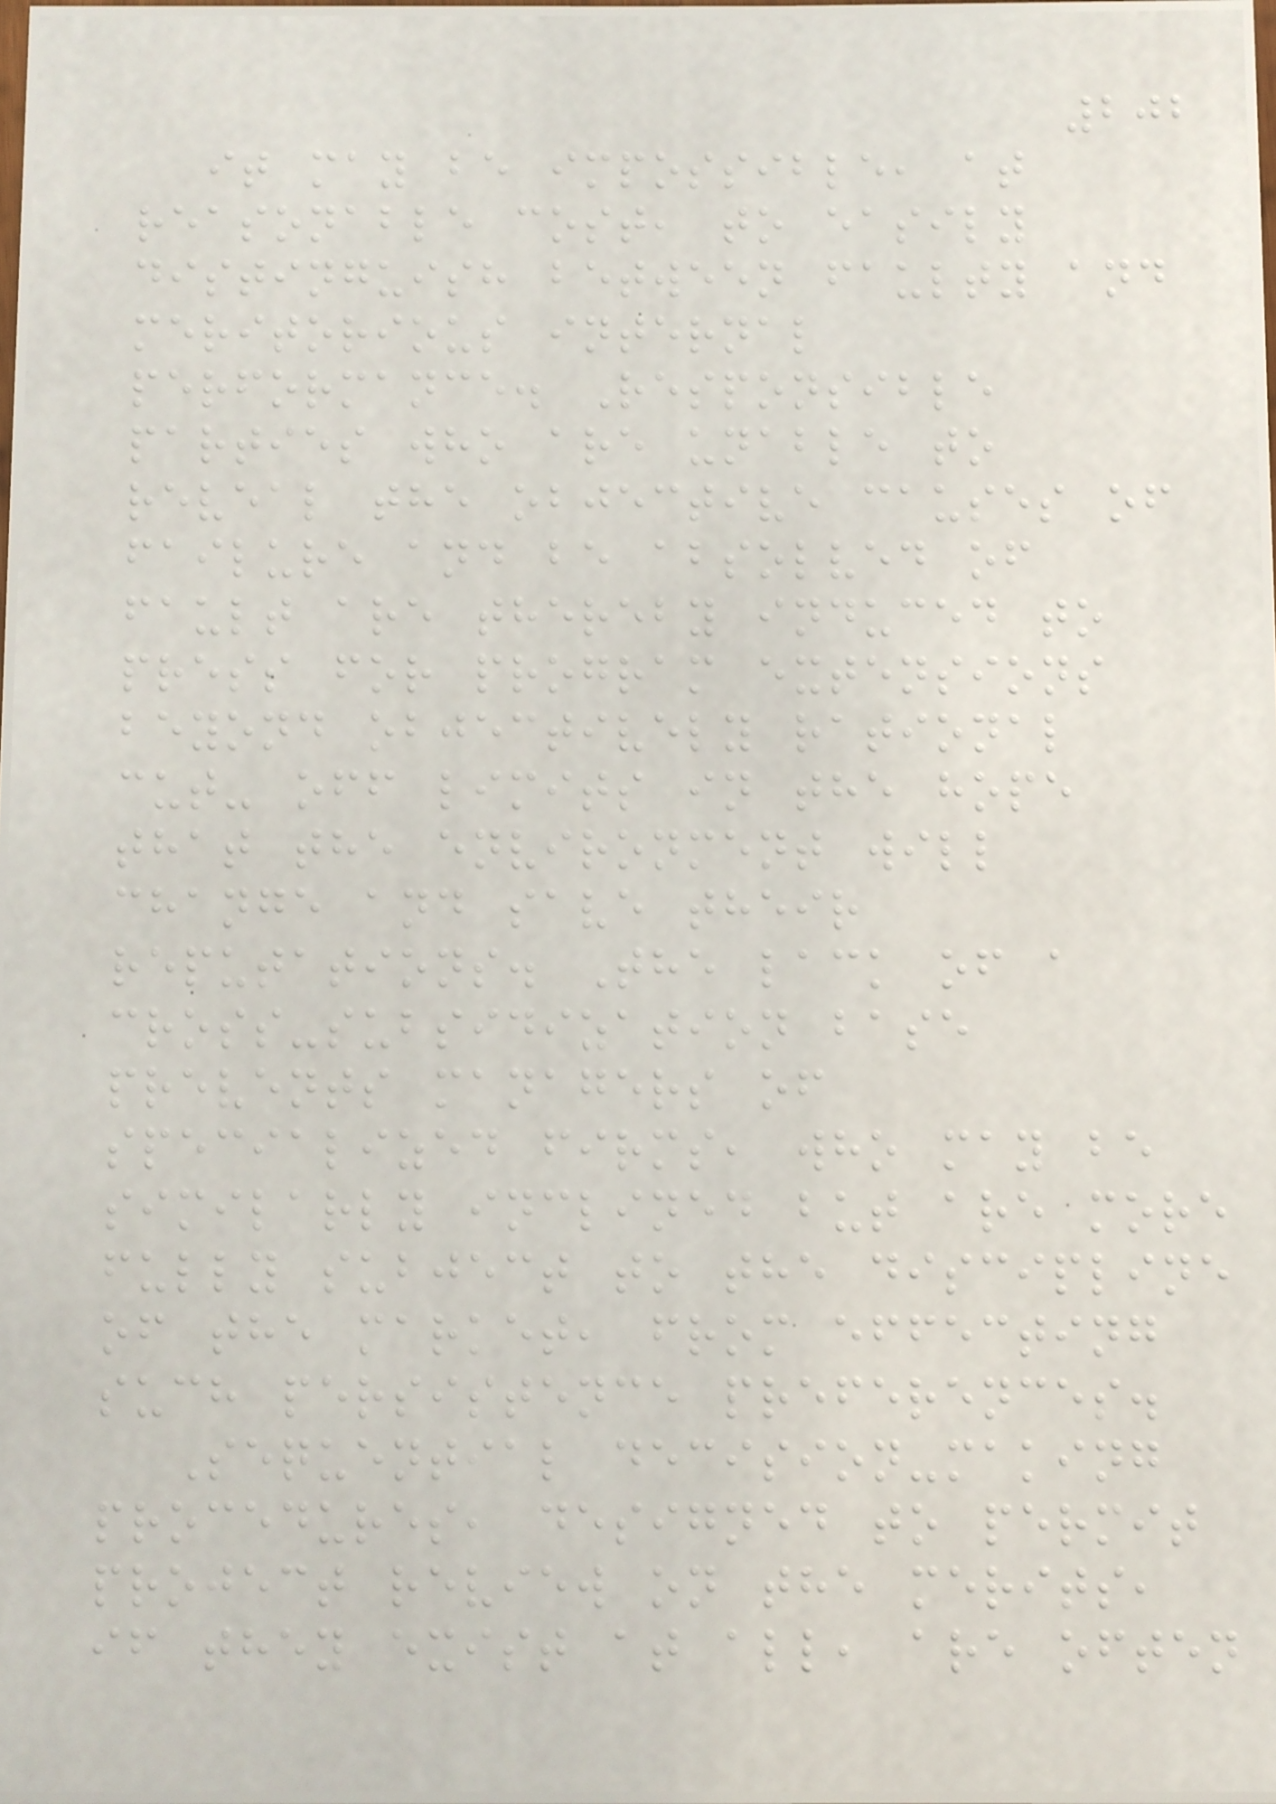202
it may be impossible, at
reasonable cost, to easily
distinguish between faulty and
meritorious internal
performance. Responsible
parties who are unable to
reveal the objective causes of
failure and be absolved of
fault are thereby induced to
press for program extensions
beyond objectively rational
cut- off limits in the hope
that the environment will
change and save their
reputations. The lack of a
cross-subsidization base
prevents managers of
specialized firms, who may be
similarly inclined but are more
fully subject to the discipline
of the market, from effecting
such persistence preferences.
Sequential decision-making
procedures, designed to permit
project review on the merits,
if they exist at all, are often
